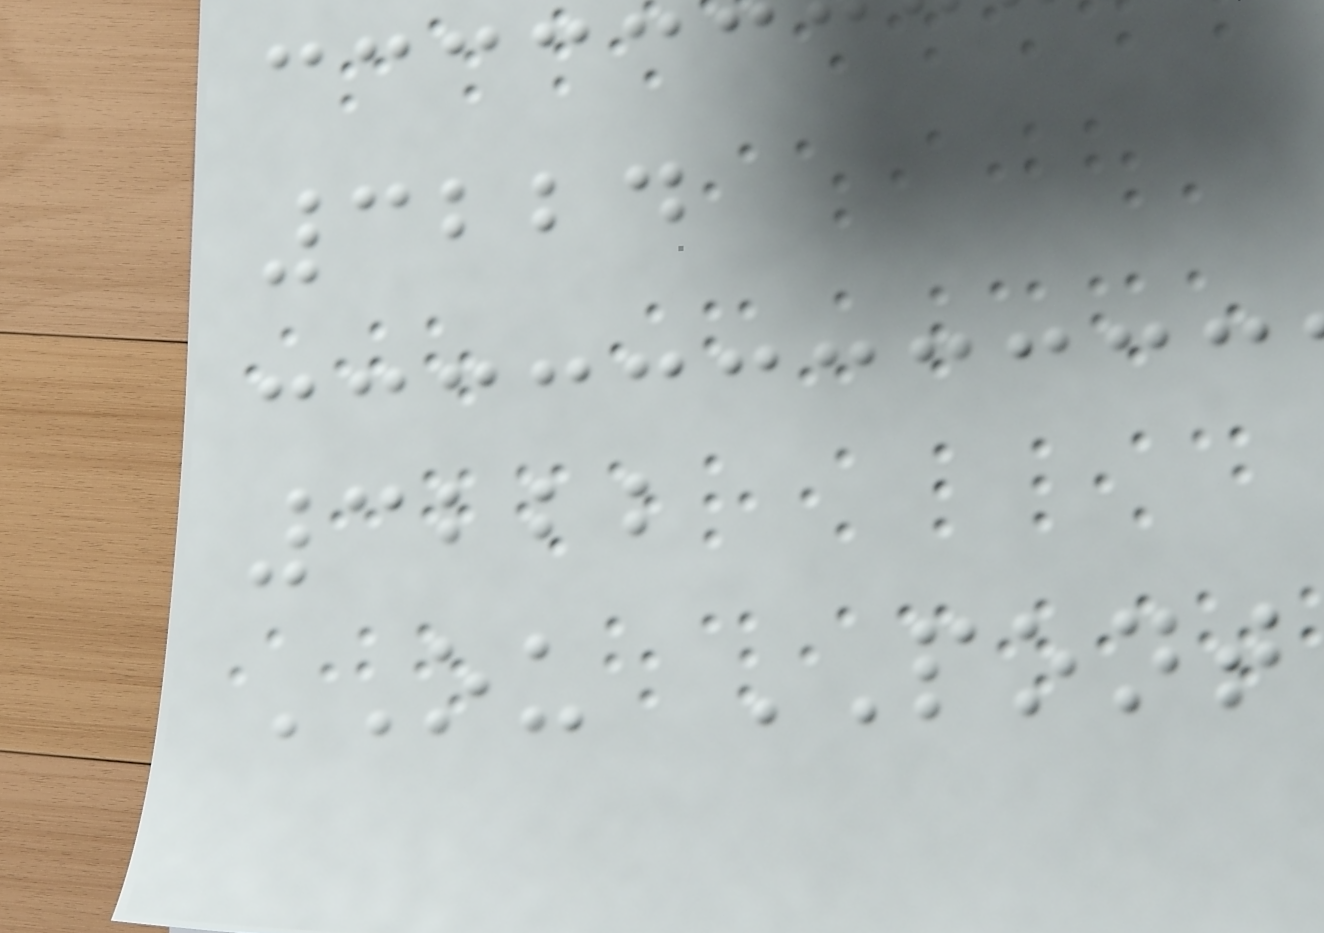3224
3222
OU PONT
